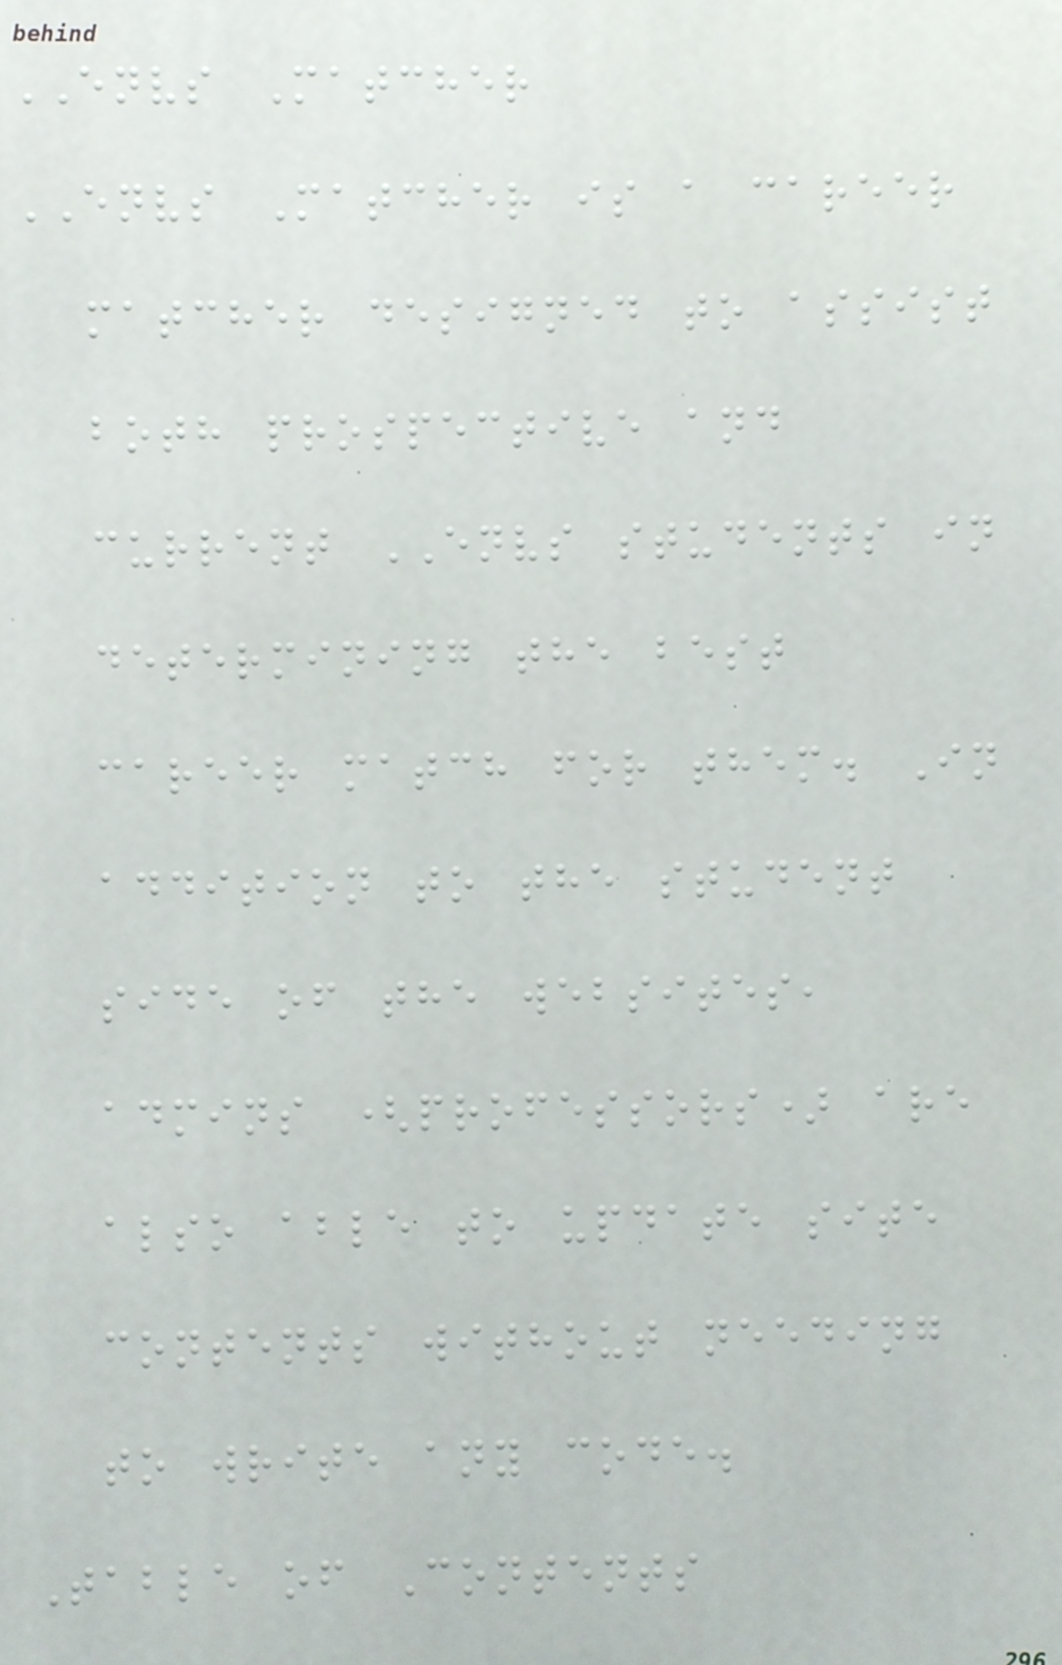ENVS Matcher
ENVS Matcher is a career
matcher designed to assist
both prospective and
current ENVS students in
determining the best
career match for them. In
addition to the student
side of the websites,
admins (professors) are
also able to update site
contents without needing
to write any code.
Table of Contents
